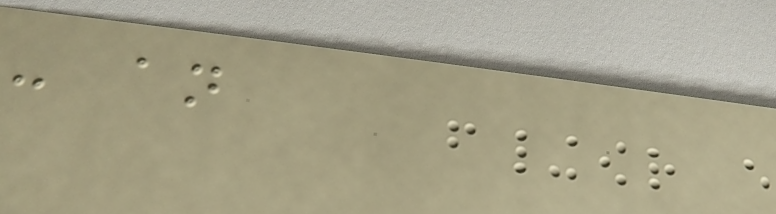- an
